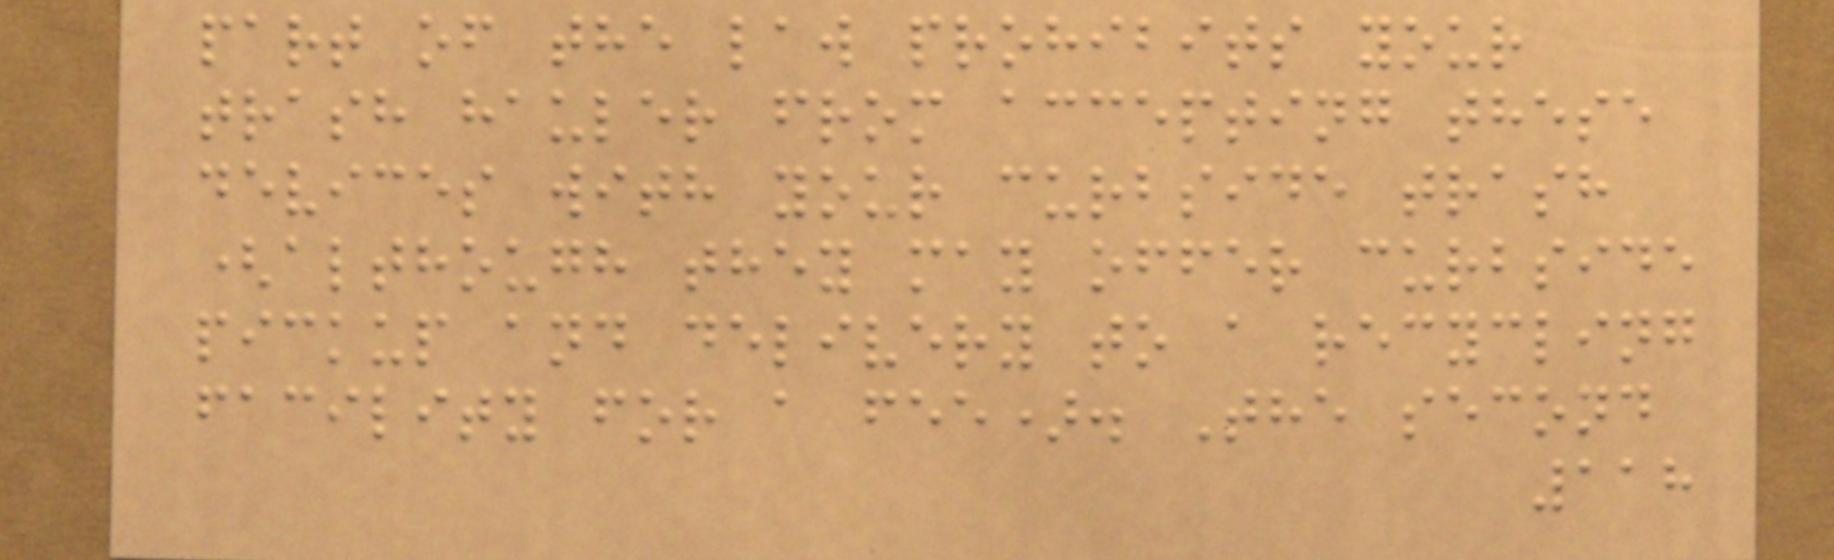part of the law prohibits your
trash hauler from accepting these
devices with your curbside trash
(although they may offer curbside
pickup and delivery to a recycling
facility for a fee). The second
118
